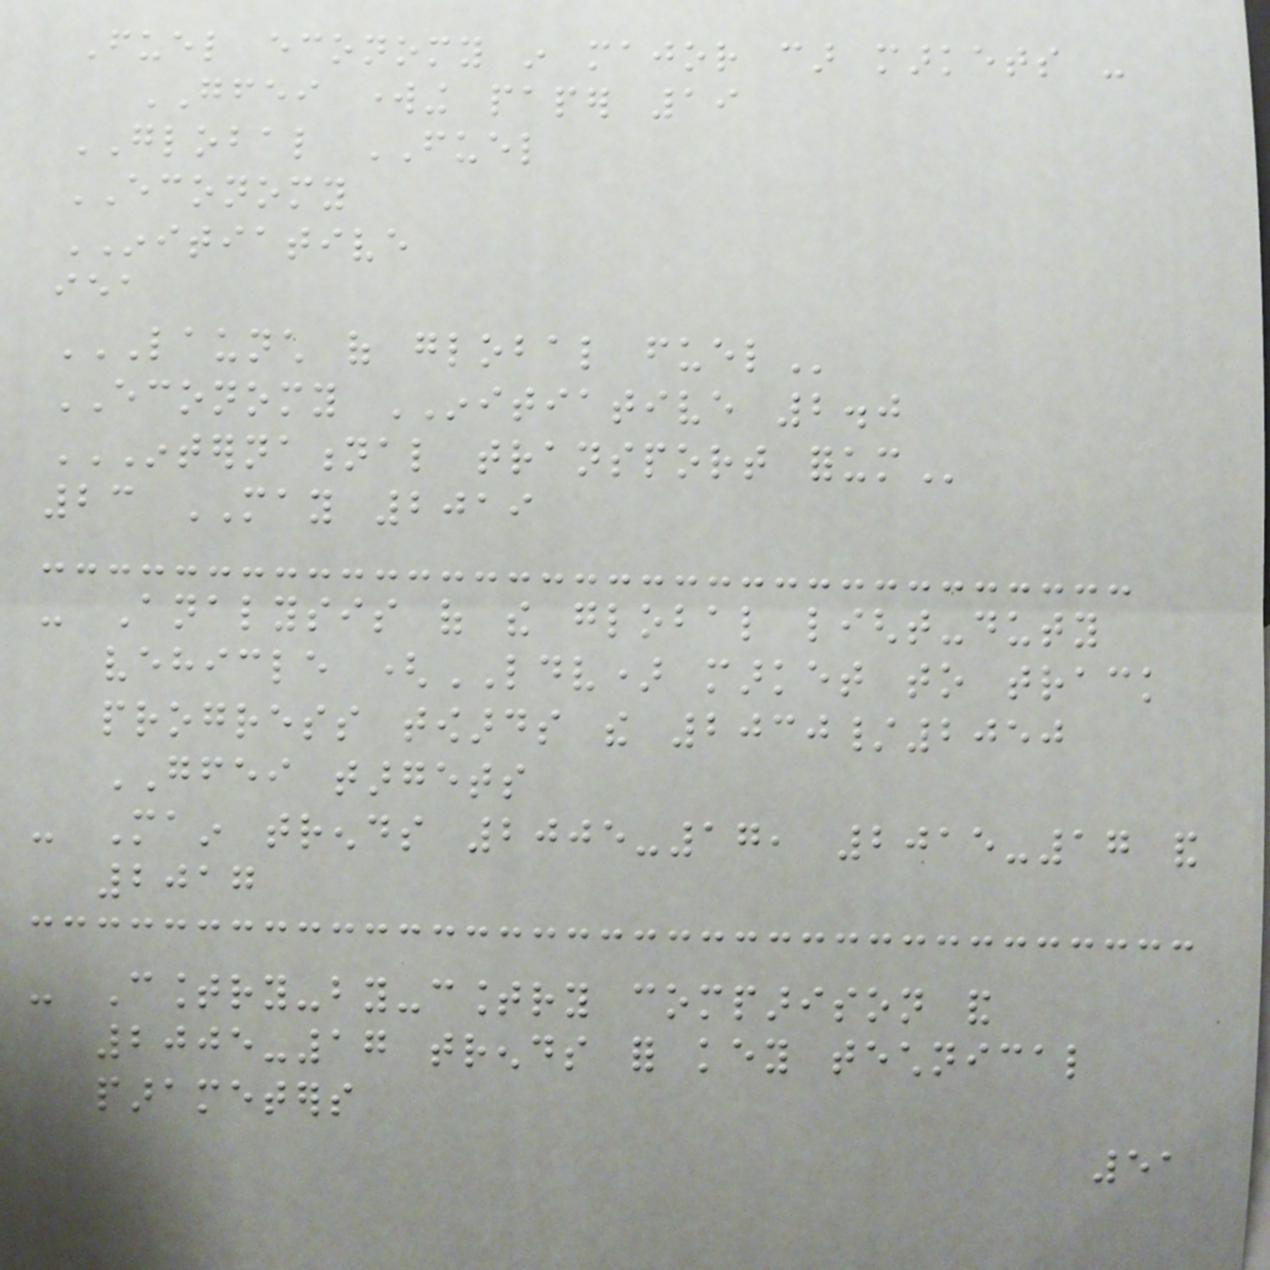Fuel economy in major car markets -
GFEI working paper 19
GLOBAL FUEL
ECONOMY
INITIATIVE
iea
LAUNCH OF GLOBAL FUEL
ECONOMY INITIATIVE 2.0
INTERNATIONAL TRANSPORT FORUM
23 MAY 2019
- Analysis of the global light-duty
vehicle (LDV) market to track
progress towards the 2030/2050
GFEI targets
- Main trends 2005-17, 2015-17 and
2017
- Country-by-country comparison and
2005-17 trends for key technical
parameters
51
